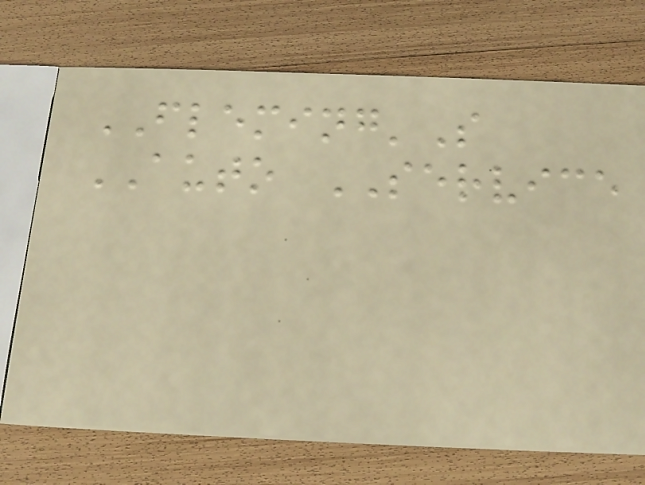FLEMING'S
AUTO SERVICE
